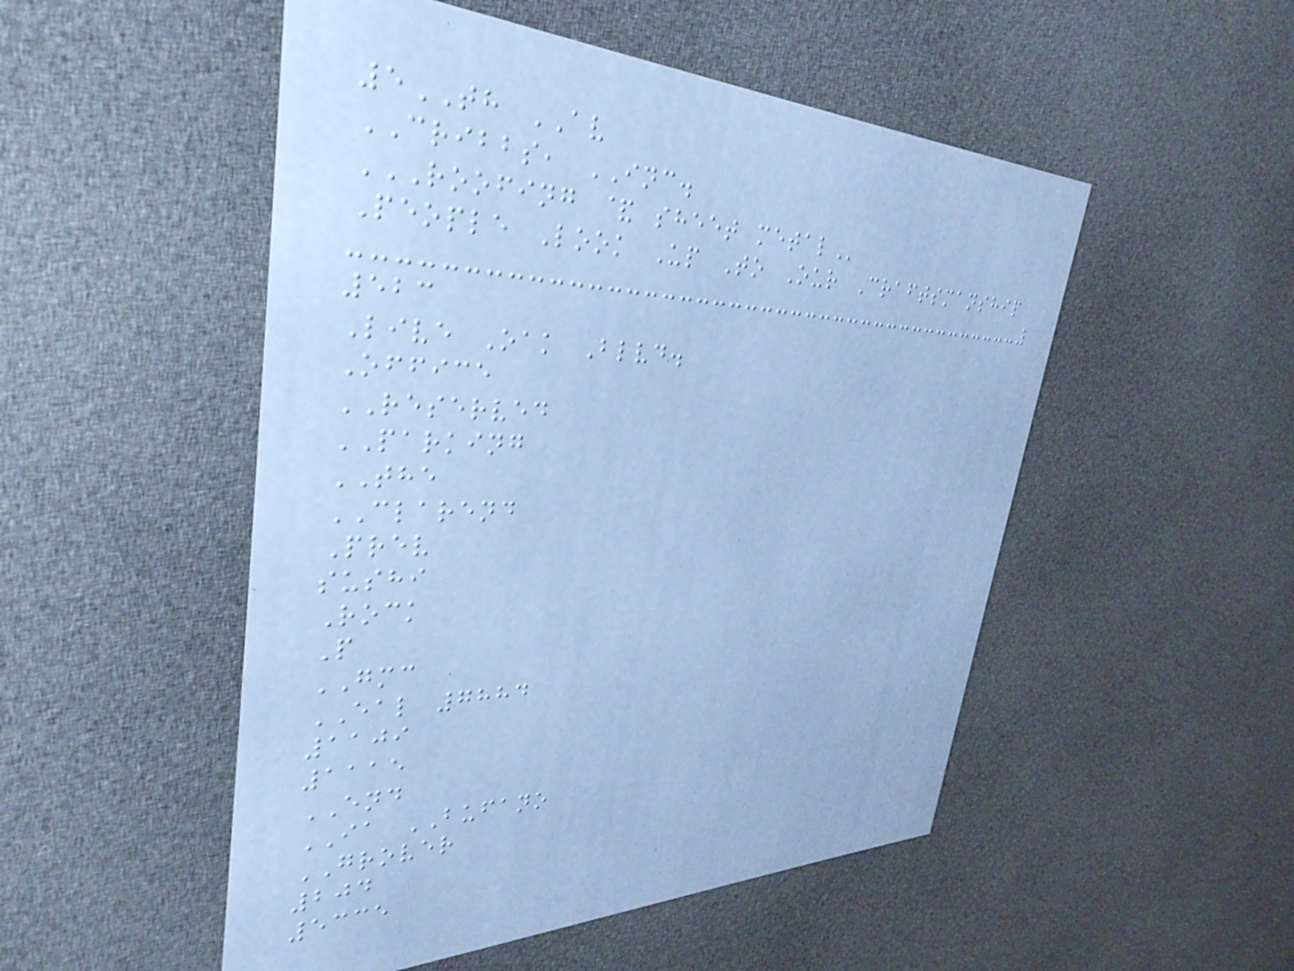5TH AV
CRIBBS, INC.
ROOFING & SHEET METAL
People Look Up To Our Craftsmanship
523
Live Oak Blvd.
Office
RESERVED
PARKING
THE
CLAREND
Prev
sushi
Rock
P
GMC
EAL 7884
1109
1115
END
IA BUFANO
GROVER
204
5335
